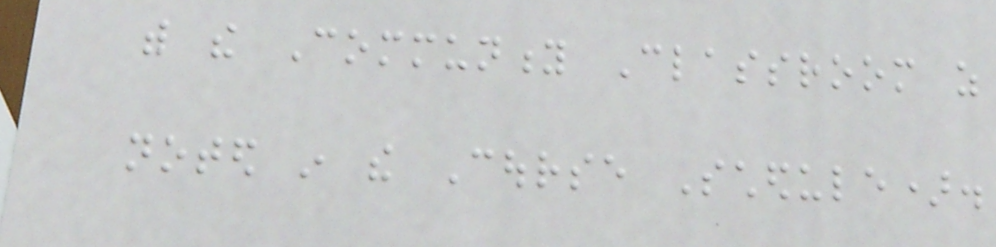with the Community Classroom as
noted in the Course Schedule).
